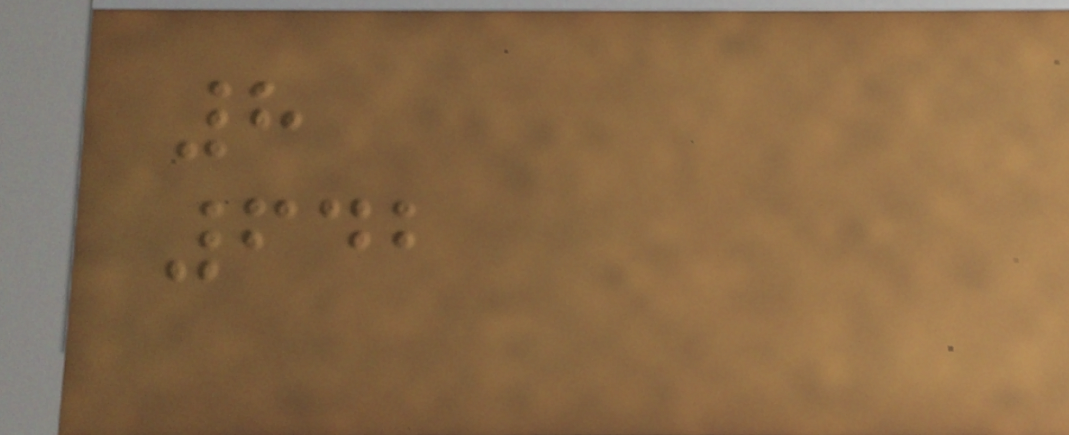8
642
